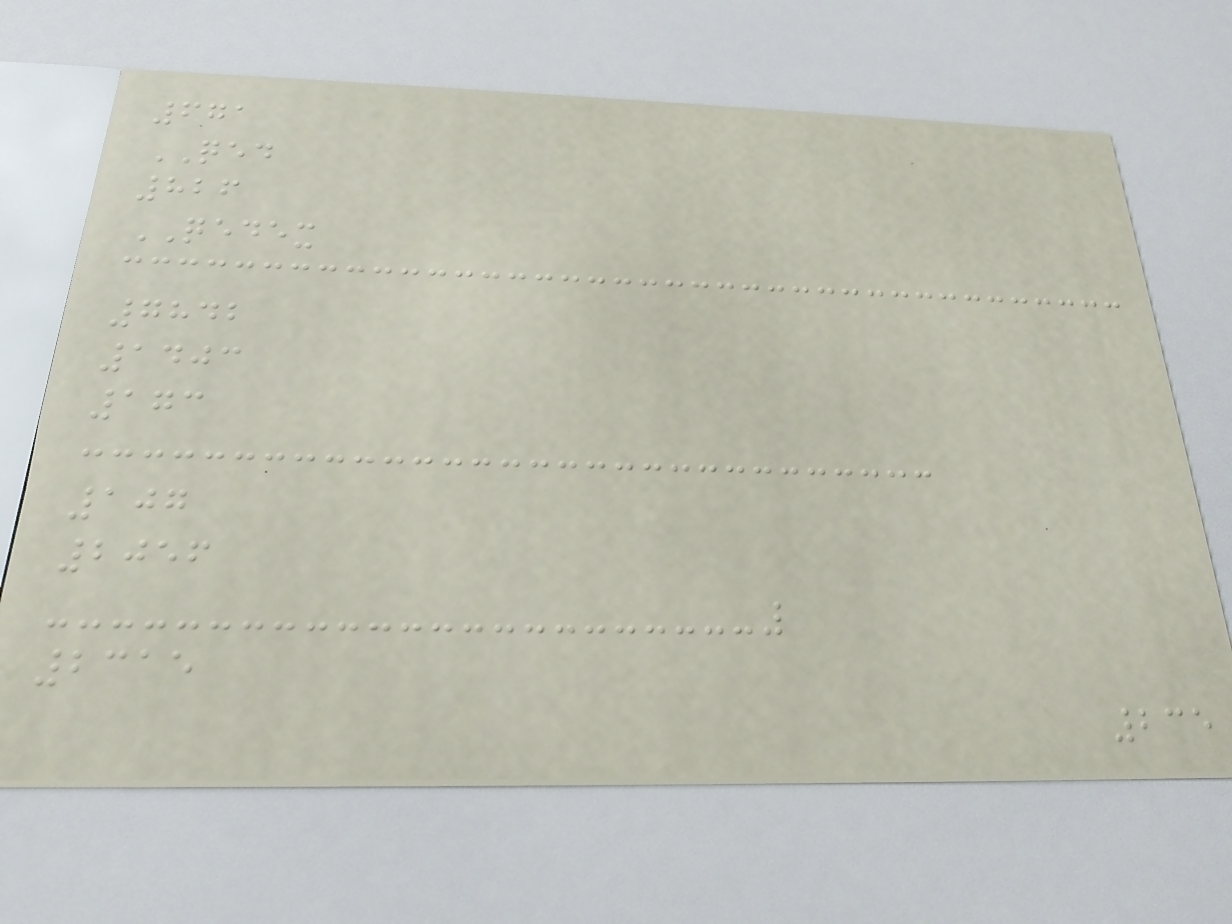671
QED
826
QEDEX
7842
1403
173
107
2056
2315
235
